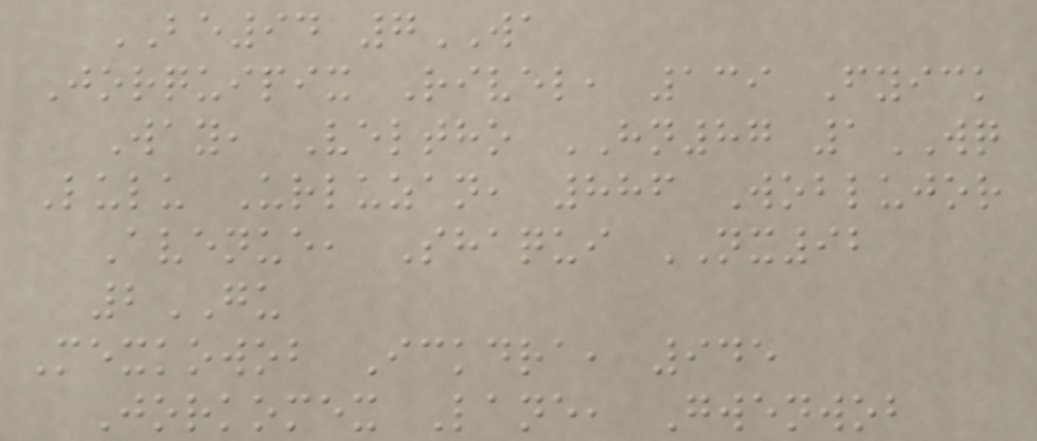BE94 7WA
Jorquipix Rivel, 139 Fyick
Way, Veltho HN87 1WQ
Lulu Urluzan, 886 Woblujor
Avenue, Shaqui NX92
2GU
Mexkowob Ickdra, 945
Jorkomex Lane, Gwenwob
